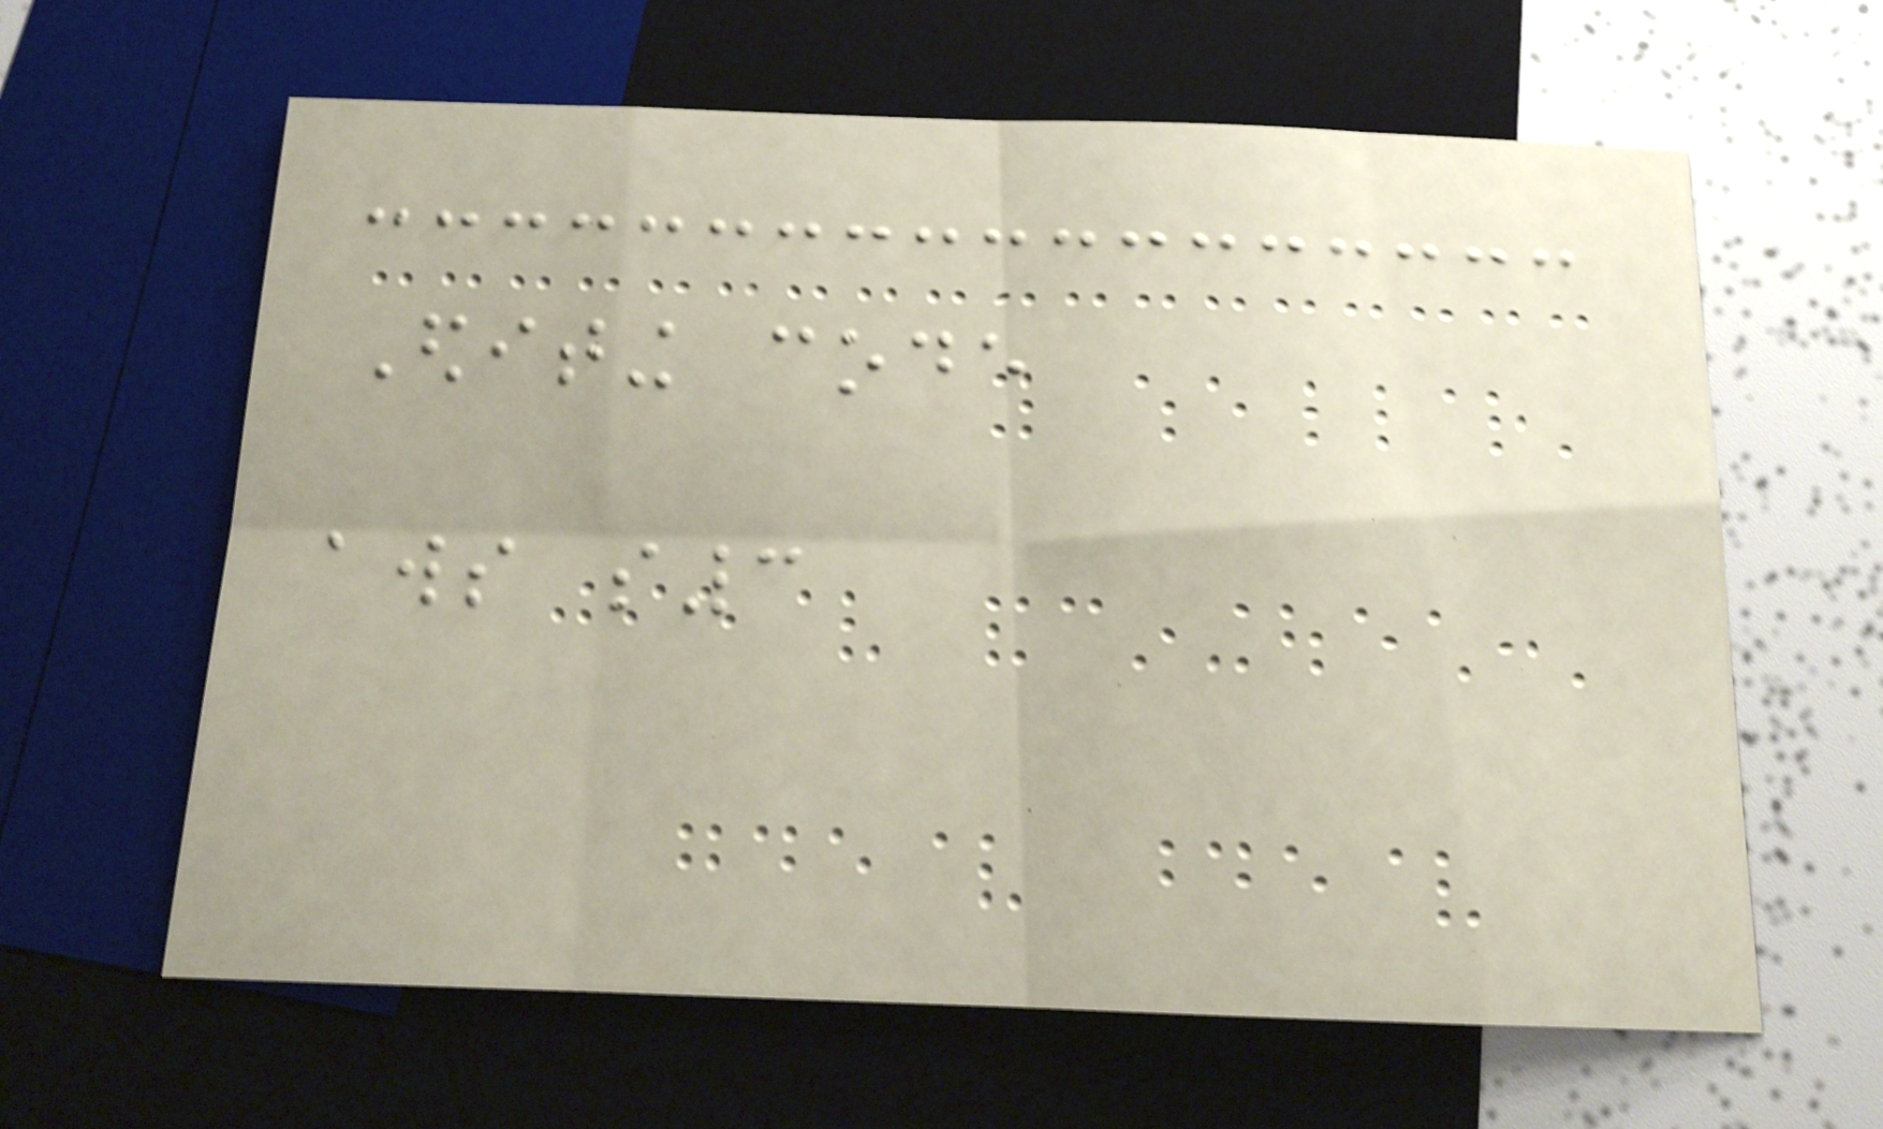Editing code
aws s3
